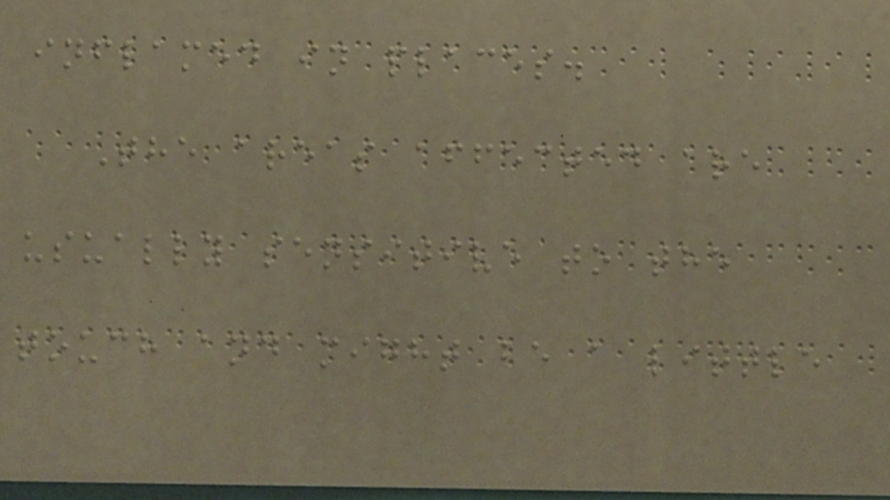inflamed in places.
The areas affected are
usually sensitive to the
touch and might be a little
